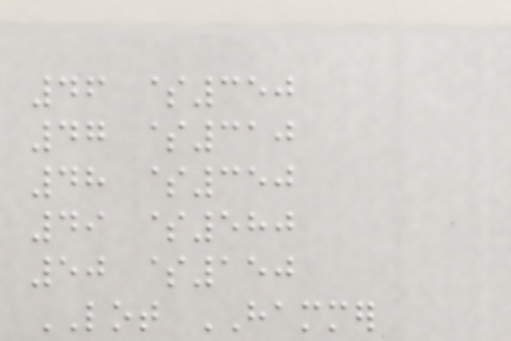46 $350
47 $310
48 $350
49 $580
50 $150
LOT HAMMER
